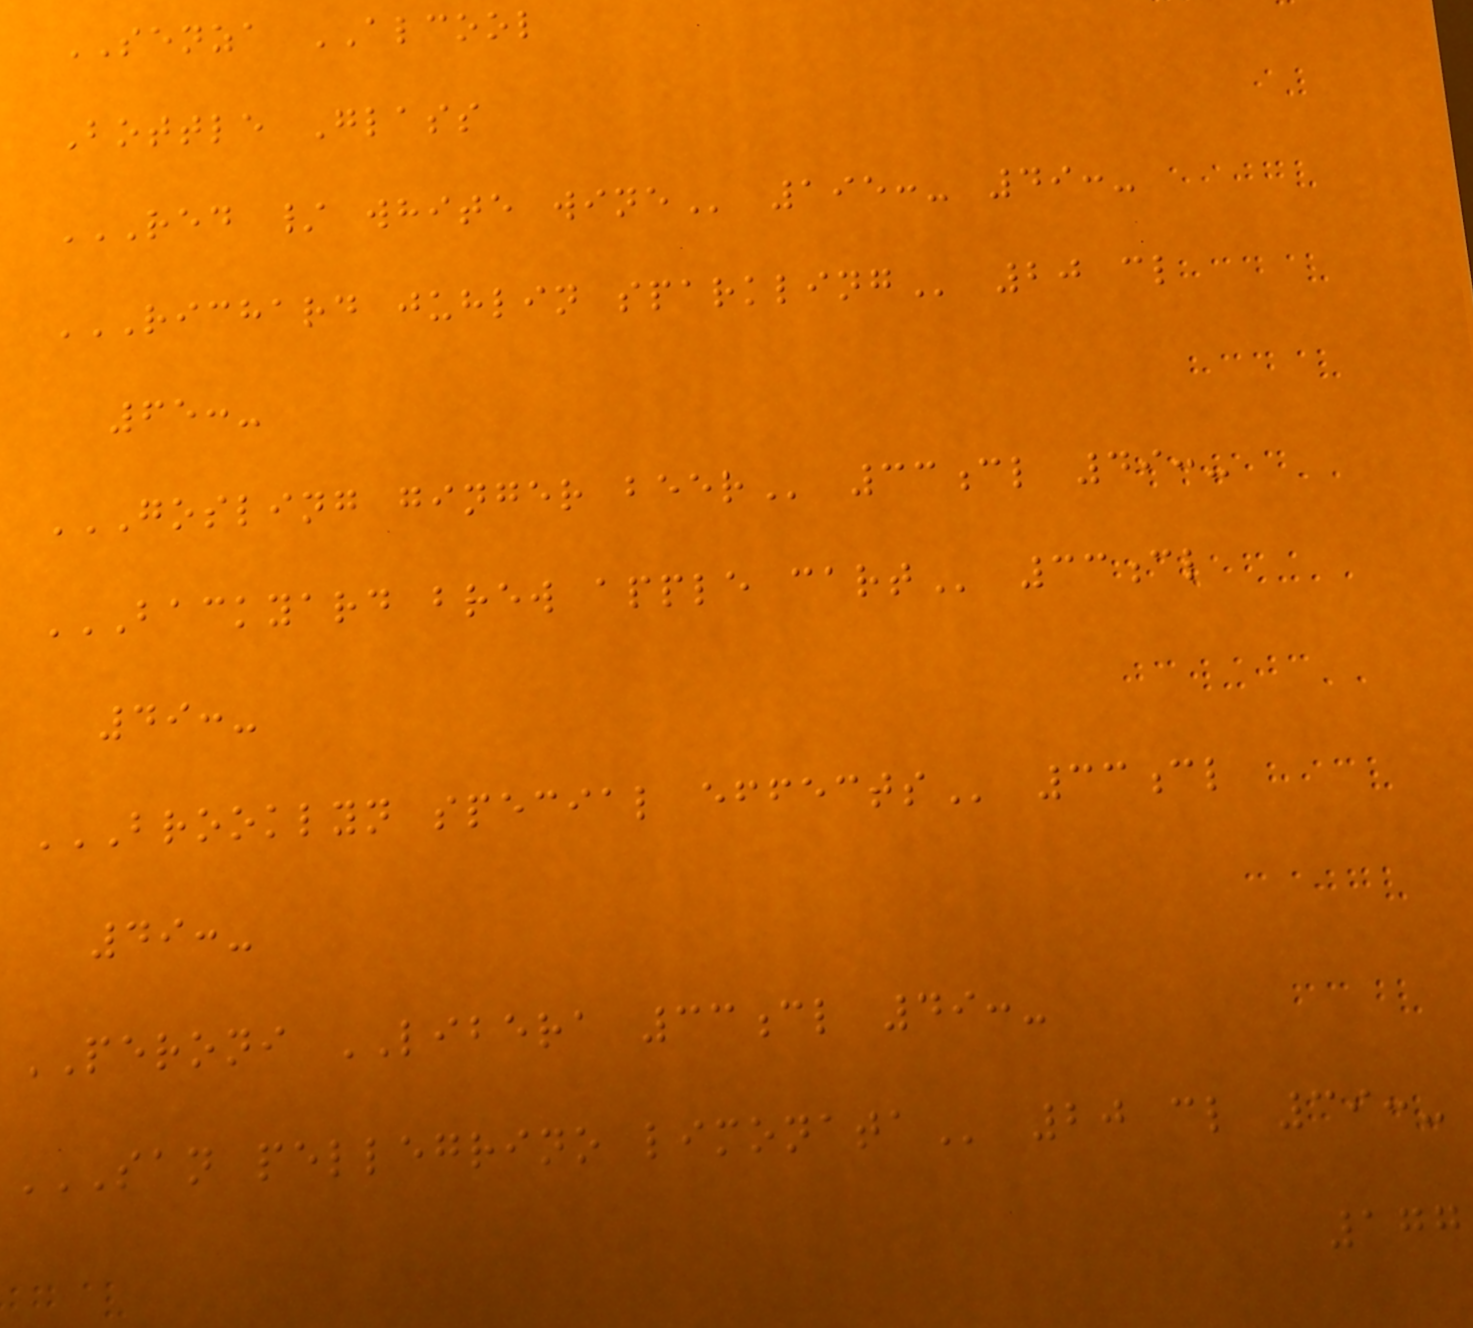SENZA ALCOOL
Bottle Glass
RED / WHITE WINE 195:- 49:-
RICHARD JUHLIN SPARKLING 20 cl
65:-
GOSLING GINGER BEER 33cl 49:-
BACKYARD BREW APPLE CART 33cl
49:-
BROOKLYN SPECIAL EFFECTS 33cl
49:-
PERONI LIBERA 33cl 49:-
SAN PELLEGRINO LIMONATA 20 cl 39:-
177
